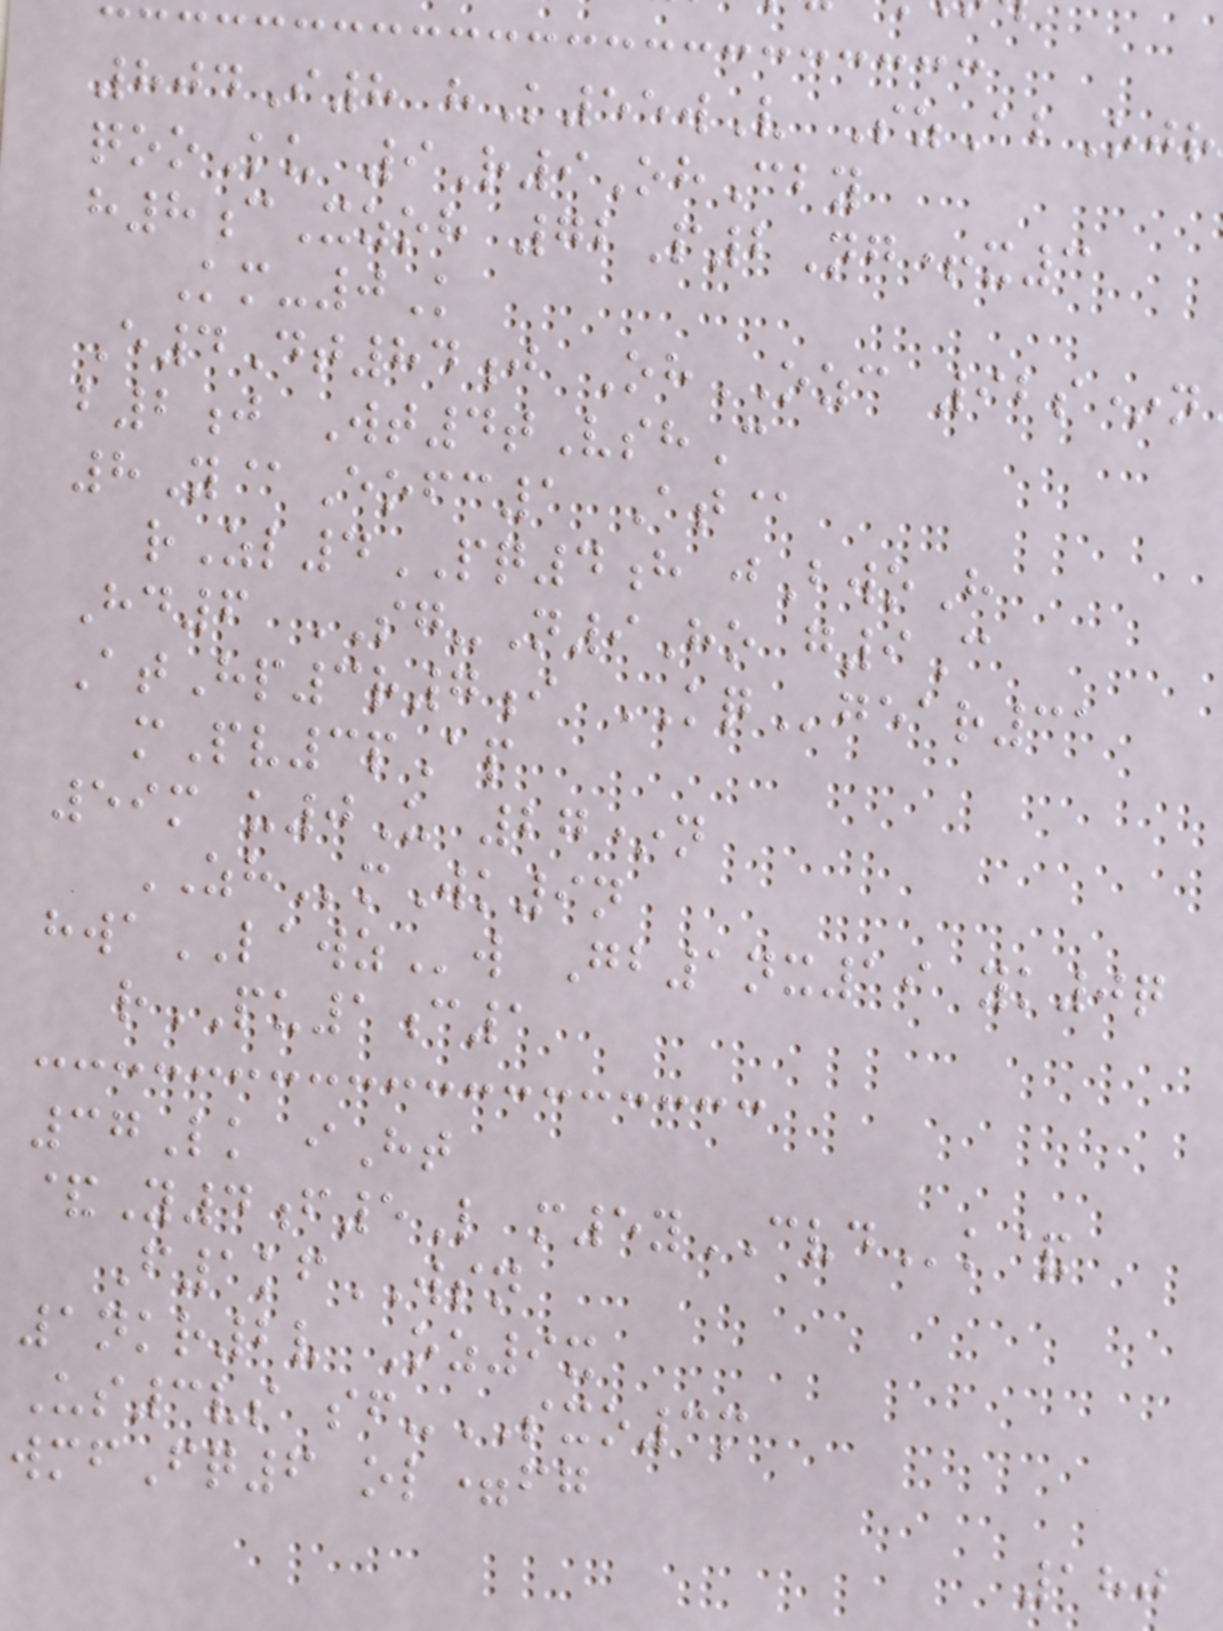804I8 hK55wV SzAbOjr
qooKu 9R9OhCby
h8cXzoh 72P2Ng+x3
Km-0K
E4Dt84j OhOZC 92s*n
b2j Wt4tVshC
8Y@Eofc1 At@
rZl4PQ4h jBwoH
Hd6 SG-N9Ho g9C
AtHp3r7i KQgear31
mPv3pAp
59m u0U 27*n
ZHmWk9n
hwaLAWZw Gb1nx19 yk0q
rPU1c1
37Lk iHt
&Y4f5L m5yCVDk&
F1kfWSN
1nkr2v Oz9x
Us3vs sf-SXO3m
wmfFq6 ol=fg
180
